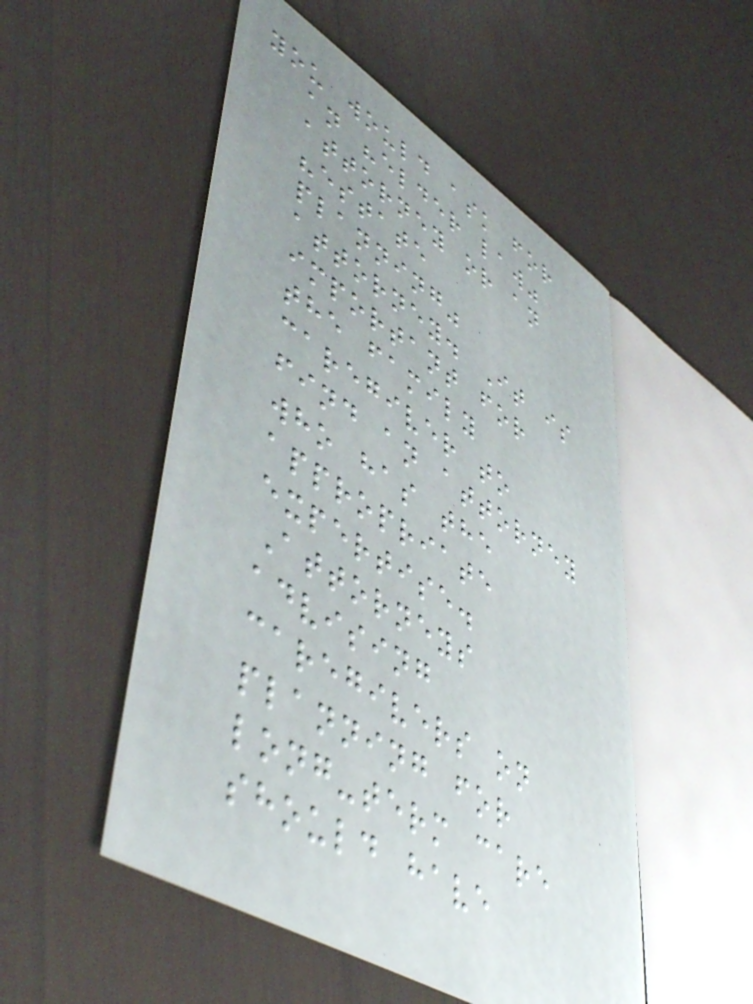you would ask for
an "elder law"
attorney or an
"estate
planning"
attorney. It is
important for
the family
caregiver to
find an attorney
who has the
appropriate
expertise.
Attorneys
advising
caregivers on
planning for
long-term care
should have
